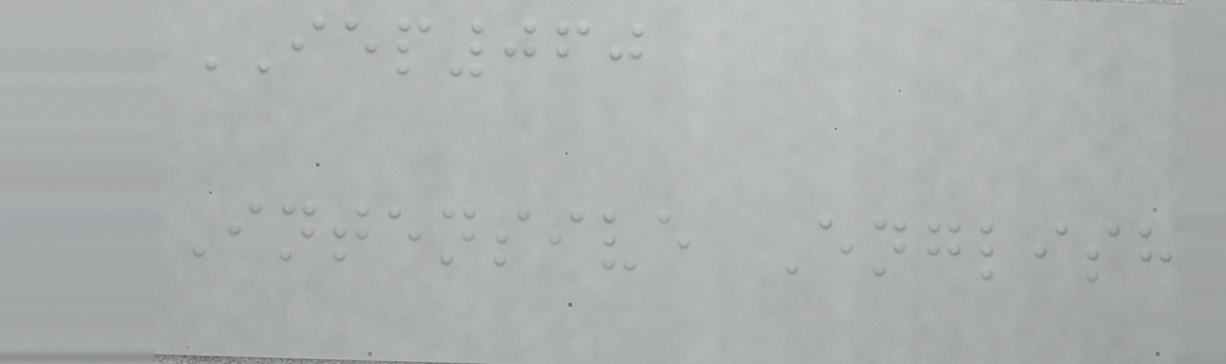IEP060
Intensive English
